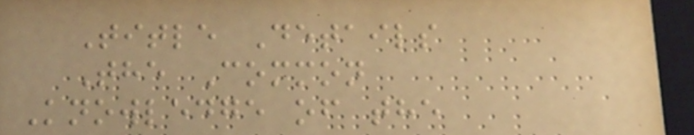Title Details
The Common
Knowledge of the
